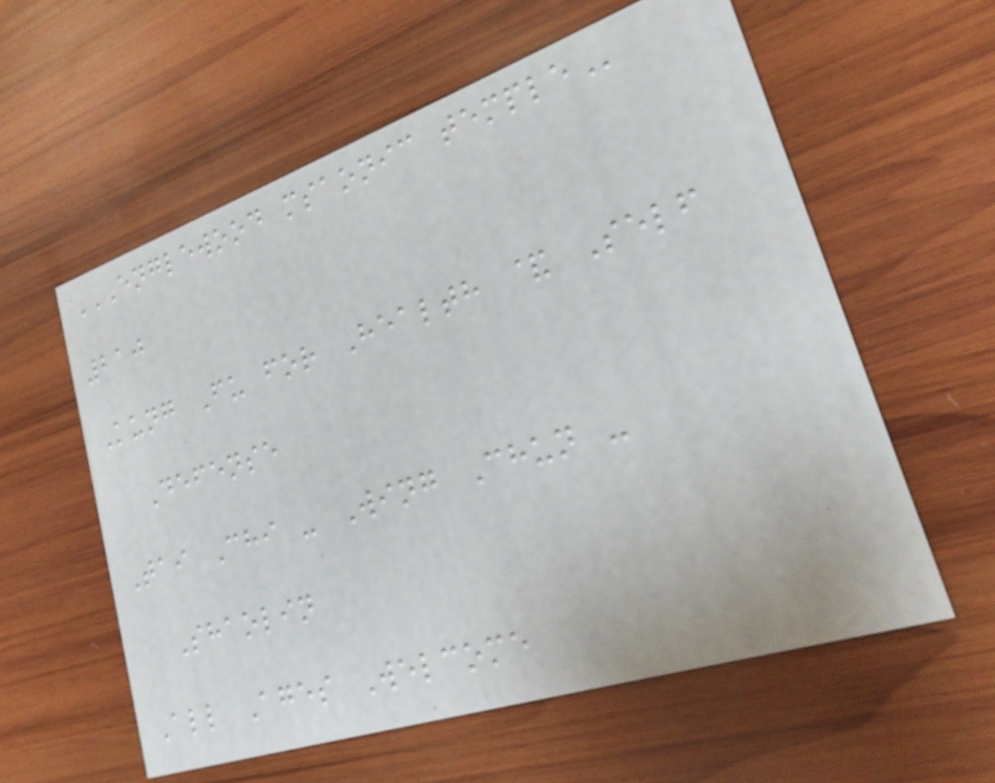ENGLEWOOD MSAONIC TEMPLE
210
Kung Fu for Health & Self
Defense
Tai Chi - Wing Chun -
Shaolin
All Ages Welcome
